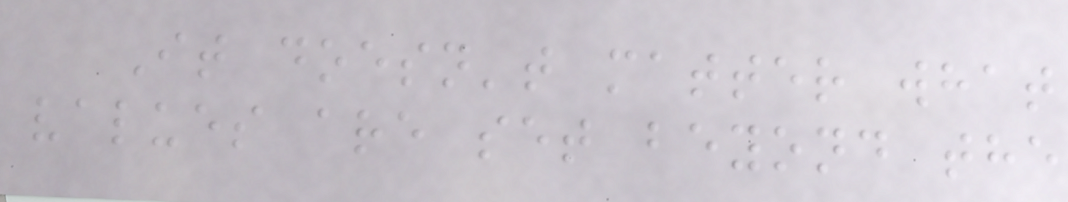It doesn't matter what
values are set beyond the
